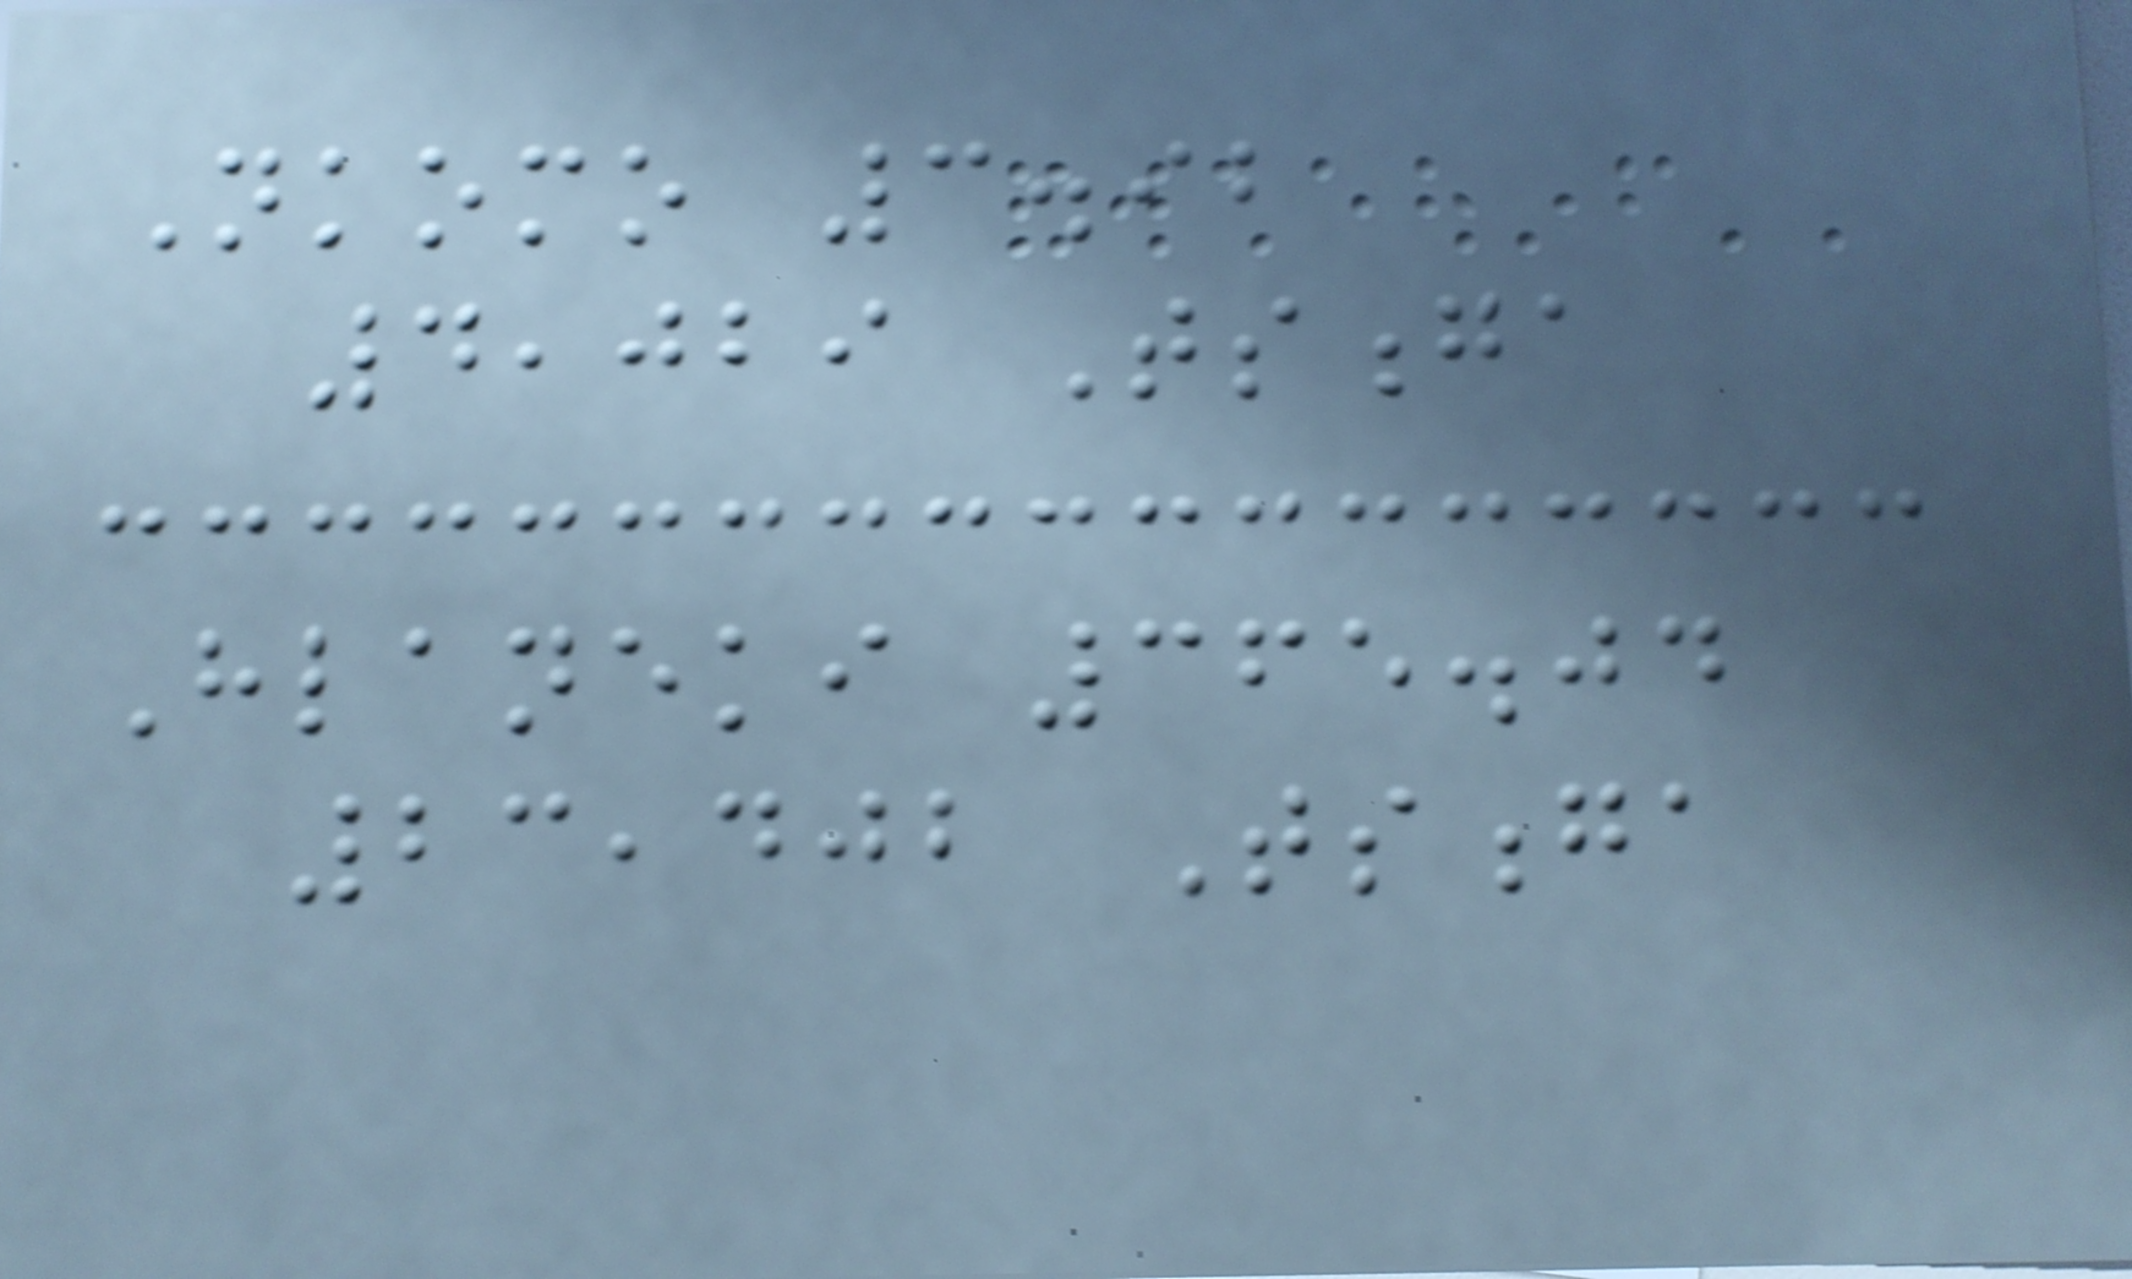Nkomo 3.92
4,029 Tsonga
Hlaneki 365.04
23,402 Tsonga
